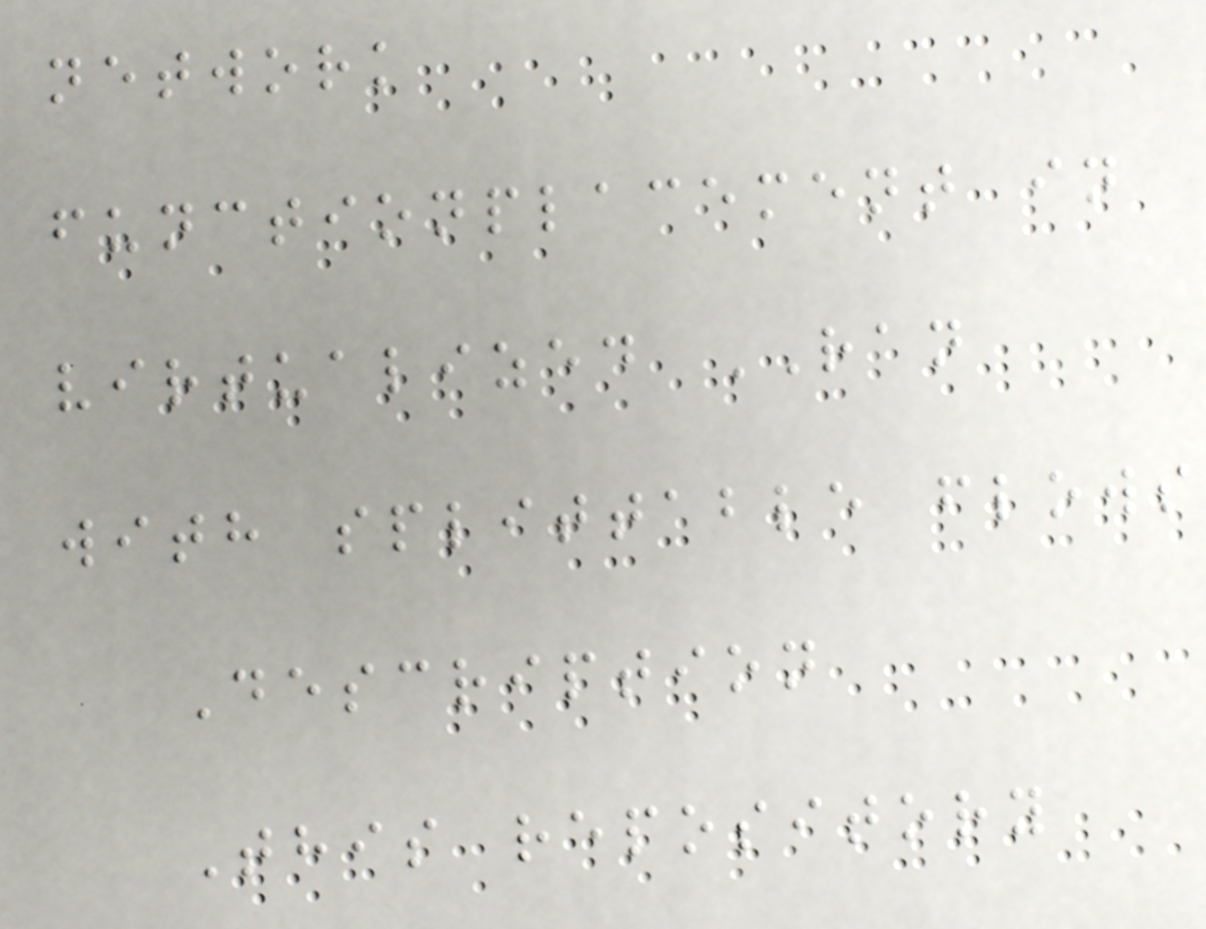network
functionplacement in
virtualized RAN
with splittable flows
Description
This repository
